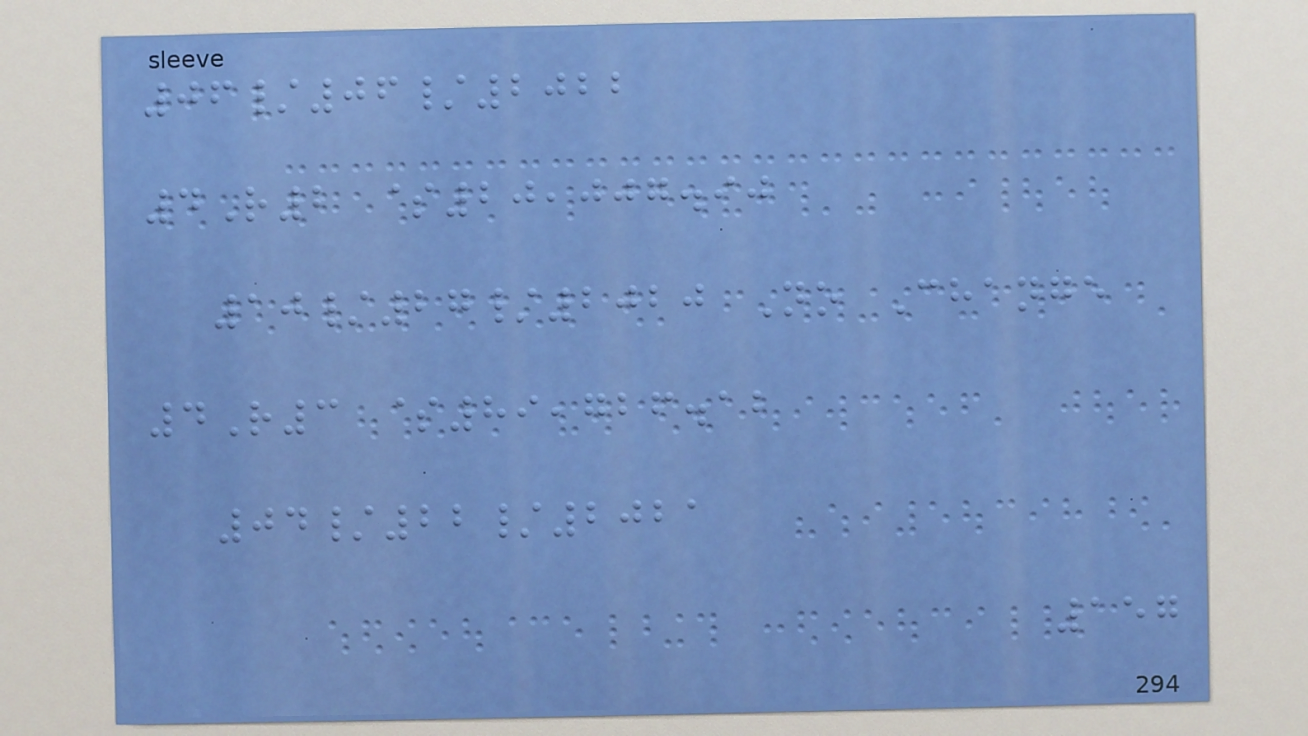06/06/2022
4R2 $20,007.90
10/27/2020 No Change
4R3 $89,726.12
04/22/2021
157
